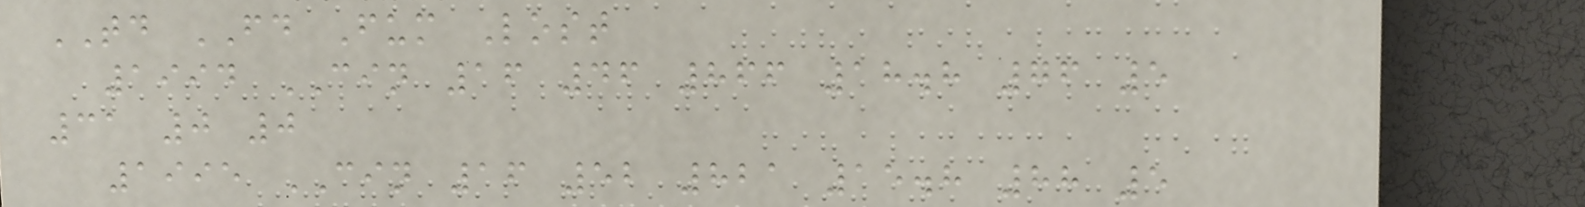TD FD Fum Lost
1994 CIN 16 46 866 18.8 76 5
31 0 0
1995 CIN 16 52 821 15.8 88 5
